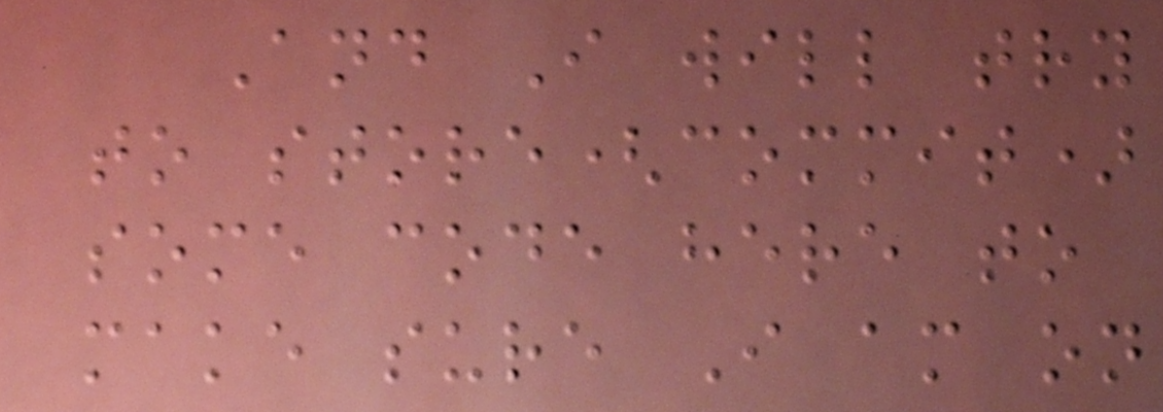And I will try
to store(commit)
some code here to
make sure I am on
